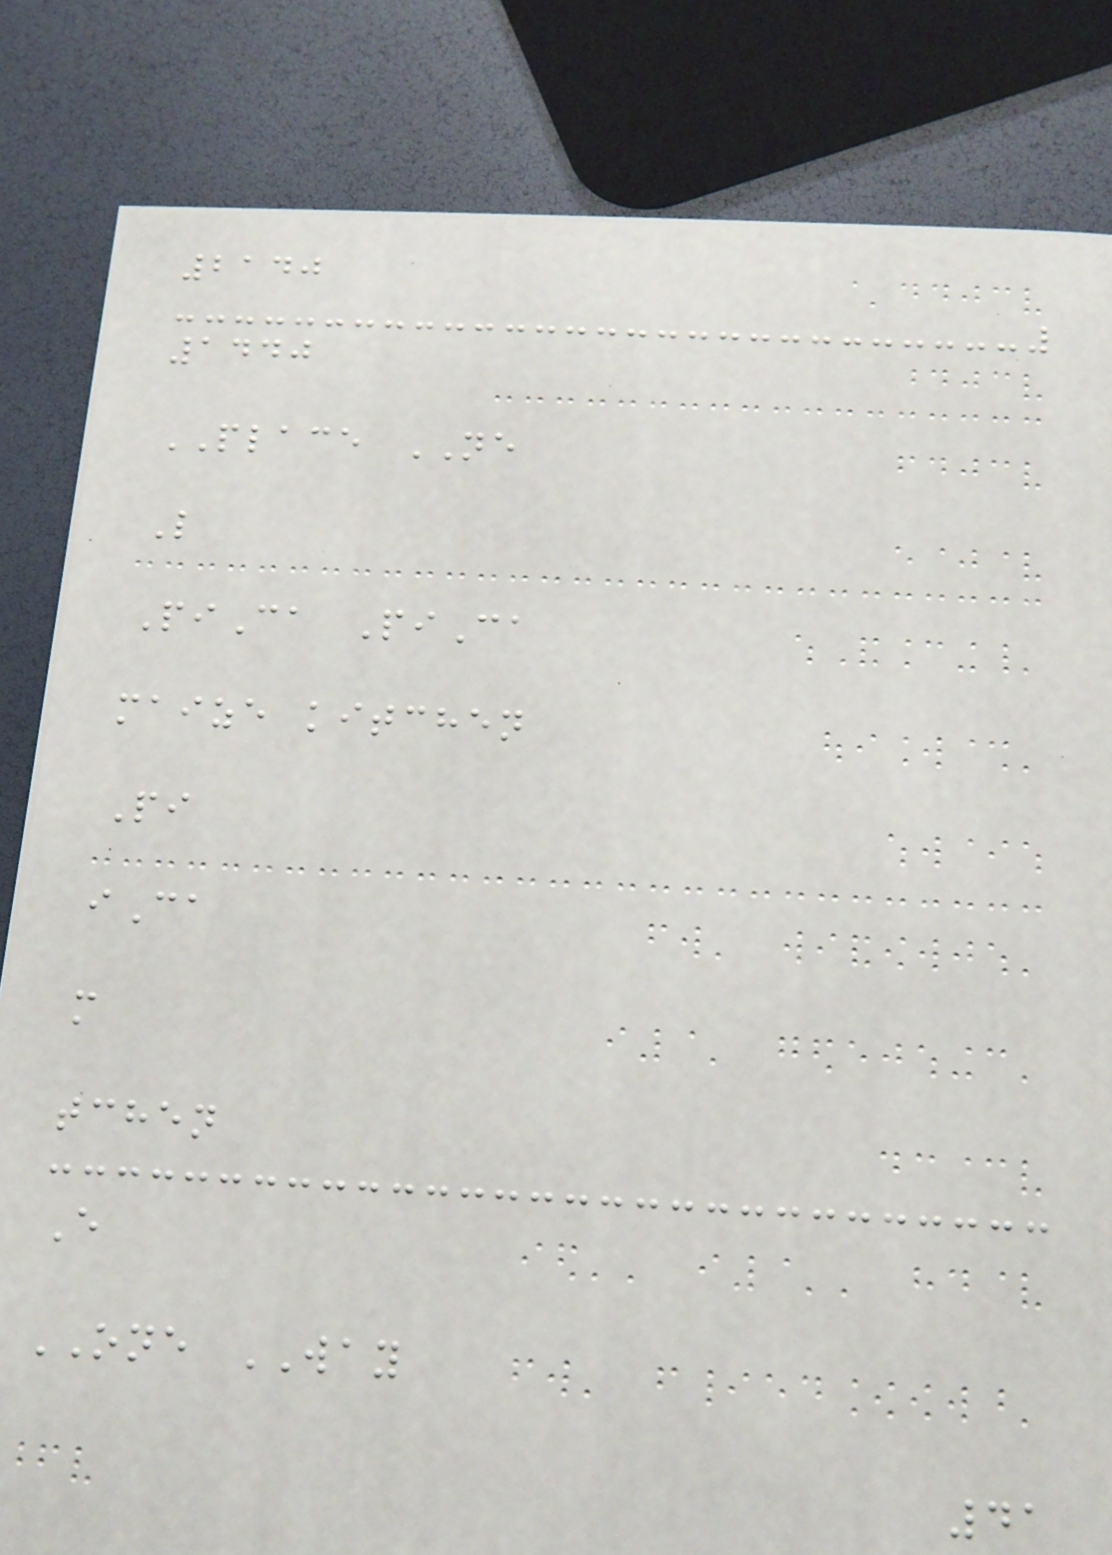2140
1440
PLACE NE
L
PiCa PiCa
maize kitchen
Pi
iCa
m
tchen
E
ONE WAY
41
